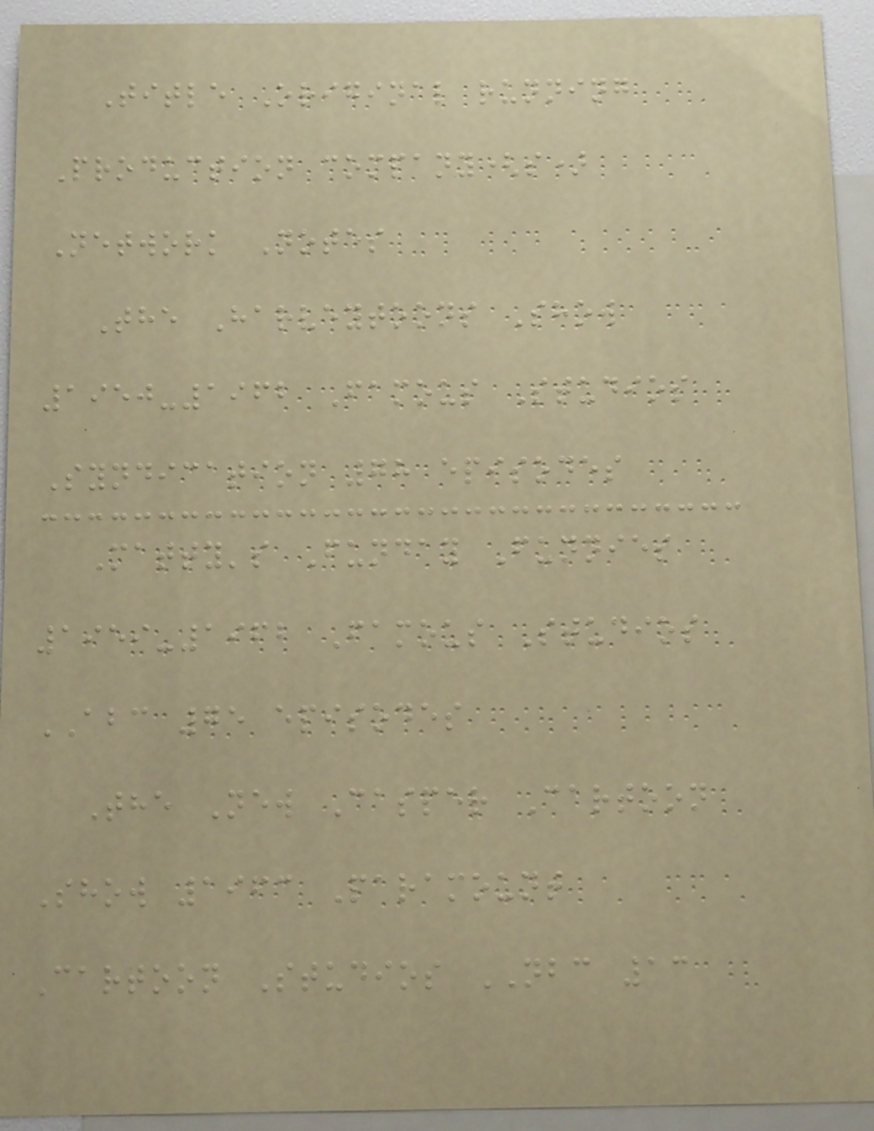Title Original running
Production company(s)
Network Notes
The Harveytoons Show
1950-1962 Famous Studios
Syndication 78 episodes
Matty's Funday Funnies
1959-1962 Famous Studios
ABC 75 episodes
The New Casper Cartoon
Show 1963 Paramount
Cartoon Studios NBC 13
